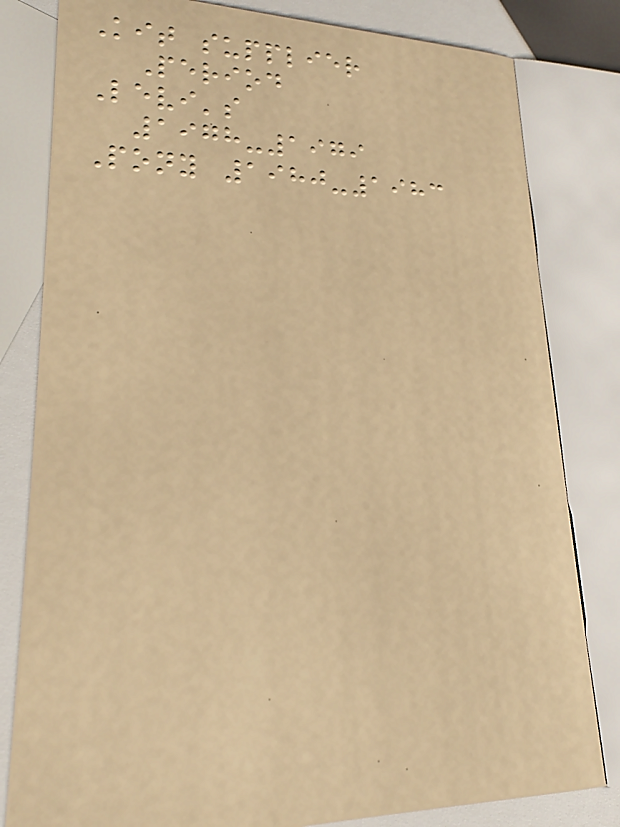Kit supplier
Period
Levi's
1978-1979
Pony 1980-1983
